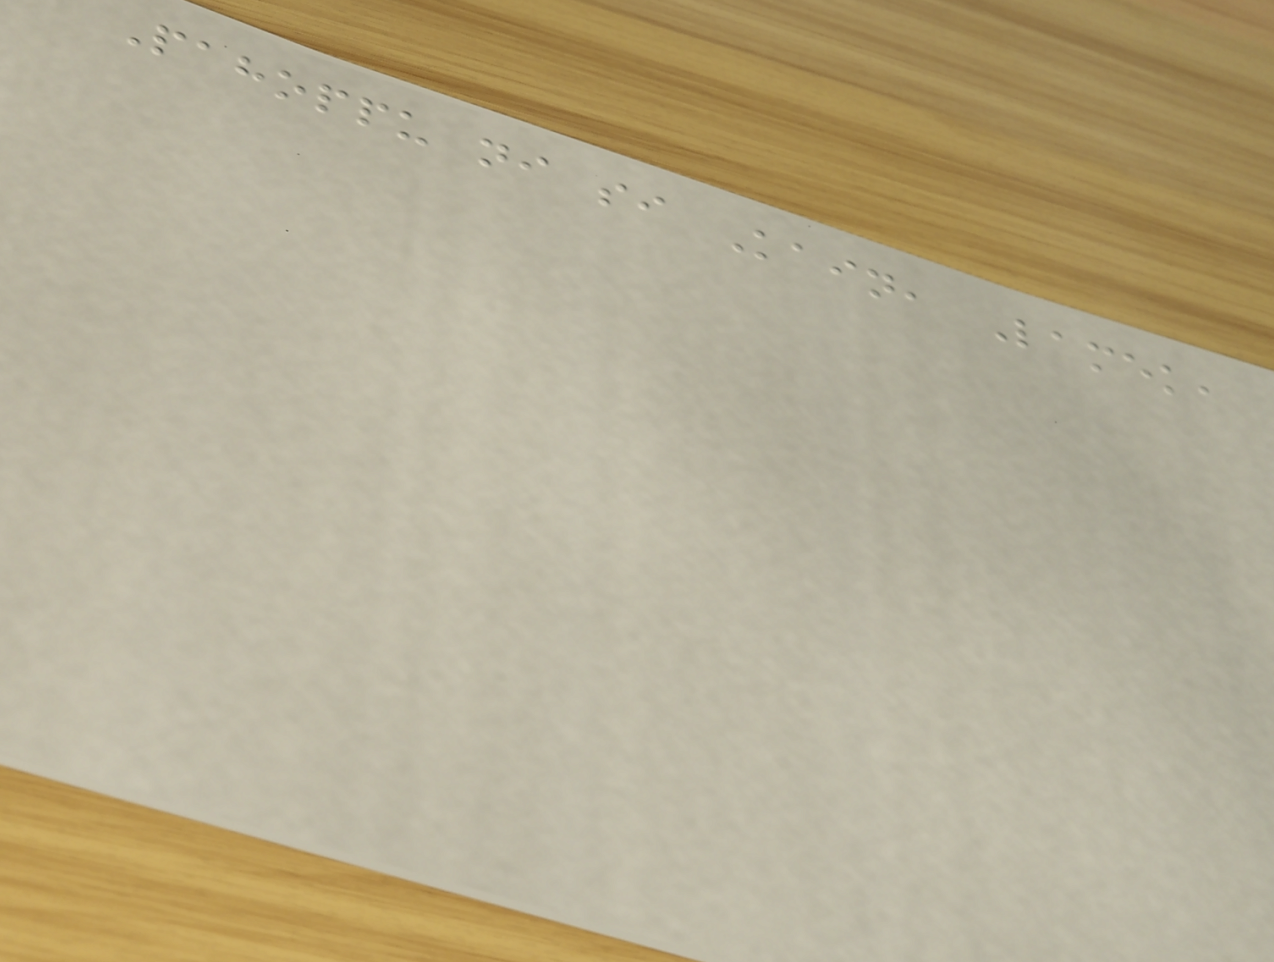Pahoppu ni si Kain, Lamek,
